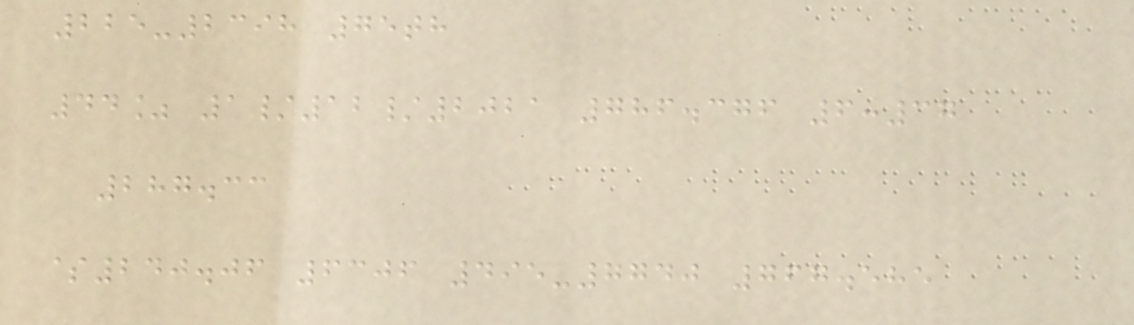225-2398 75th
44% 1/12/2021 786.376 6:37
287.33
$240.06 6306 495-7740 767.585
